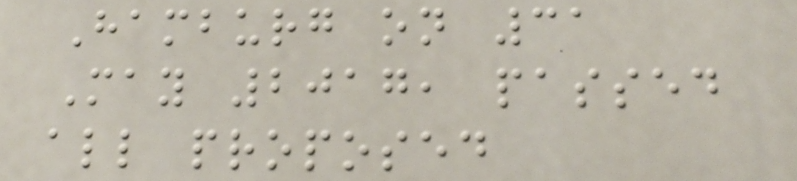Hamburg on 31
May 2017, passed
all proposed
